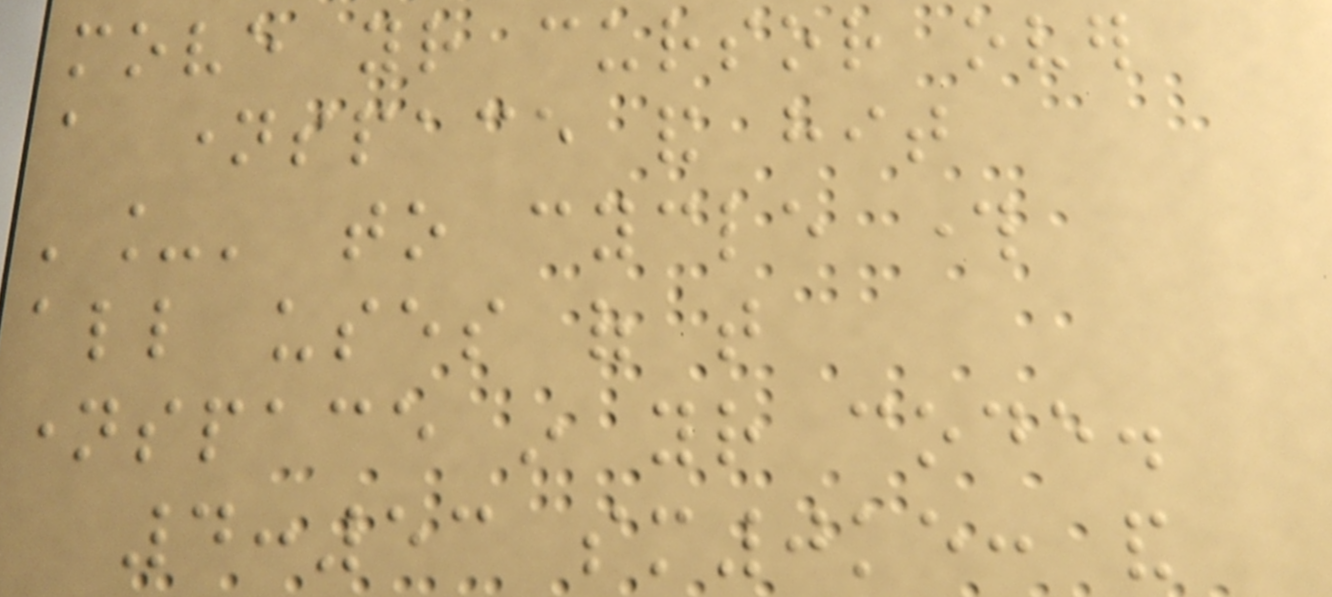move your cursor over
a namespace and hit
'_' to cycle through
all uses of that
namespace in your code.
4:53 sm0ke: and
